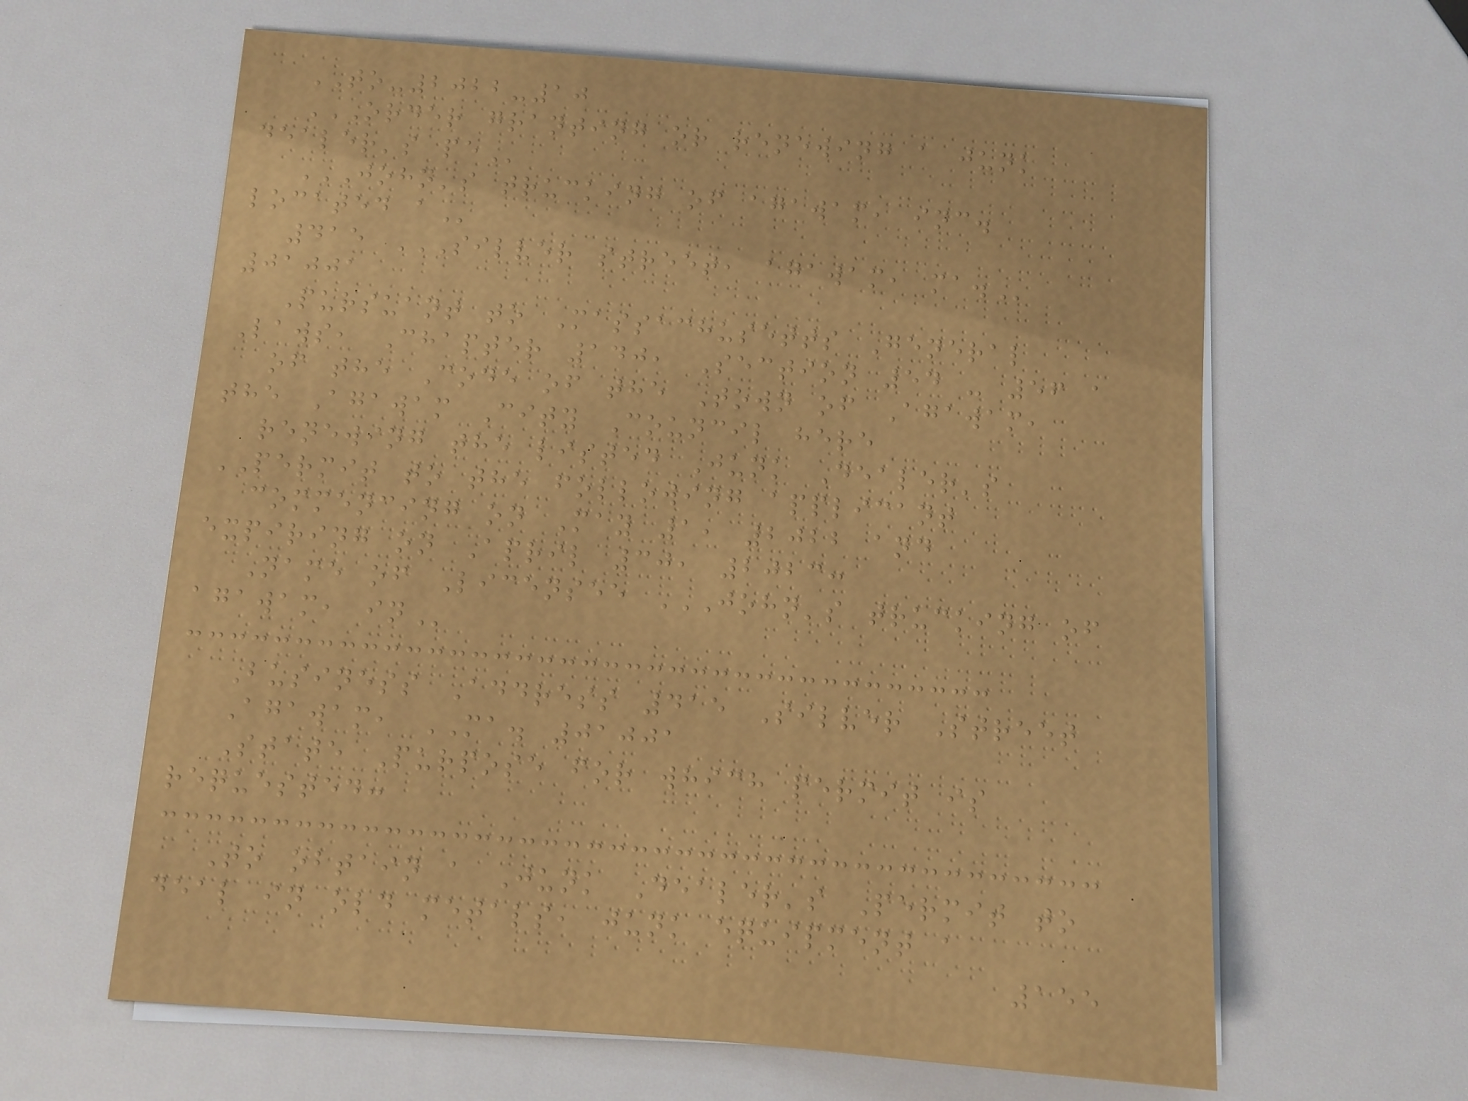TO-2022-10
ORDER GRANTING OR RENEWING A JUNK
DEALER'S PE
JOHN'S TRUCKING OF AGAWAM, INC.
LOCATED A
415 SILVER STREET, AGAWAM, MA.
01001
Pursuant to Massachusetts General
Laws, Chapter 140, Section 54 - 56 a
of the Code of the Town of Agawam,
the Agawam City Council here
renewing the listed Junk Dealer's
PERMIT to the following applicant
commencing on May 1, 2022 and
expiring on April 30, 2023:
Name of Licensee JOHN'S TRUCKING OF
AGAWAM, IN
Business Address 415 Silver Street
Agawam, MA. 01001
State Purpose for which permit is
requested:
To obtain a Junk Dealer's Permit to
deal in old metals, junk equipment a
155
